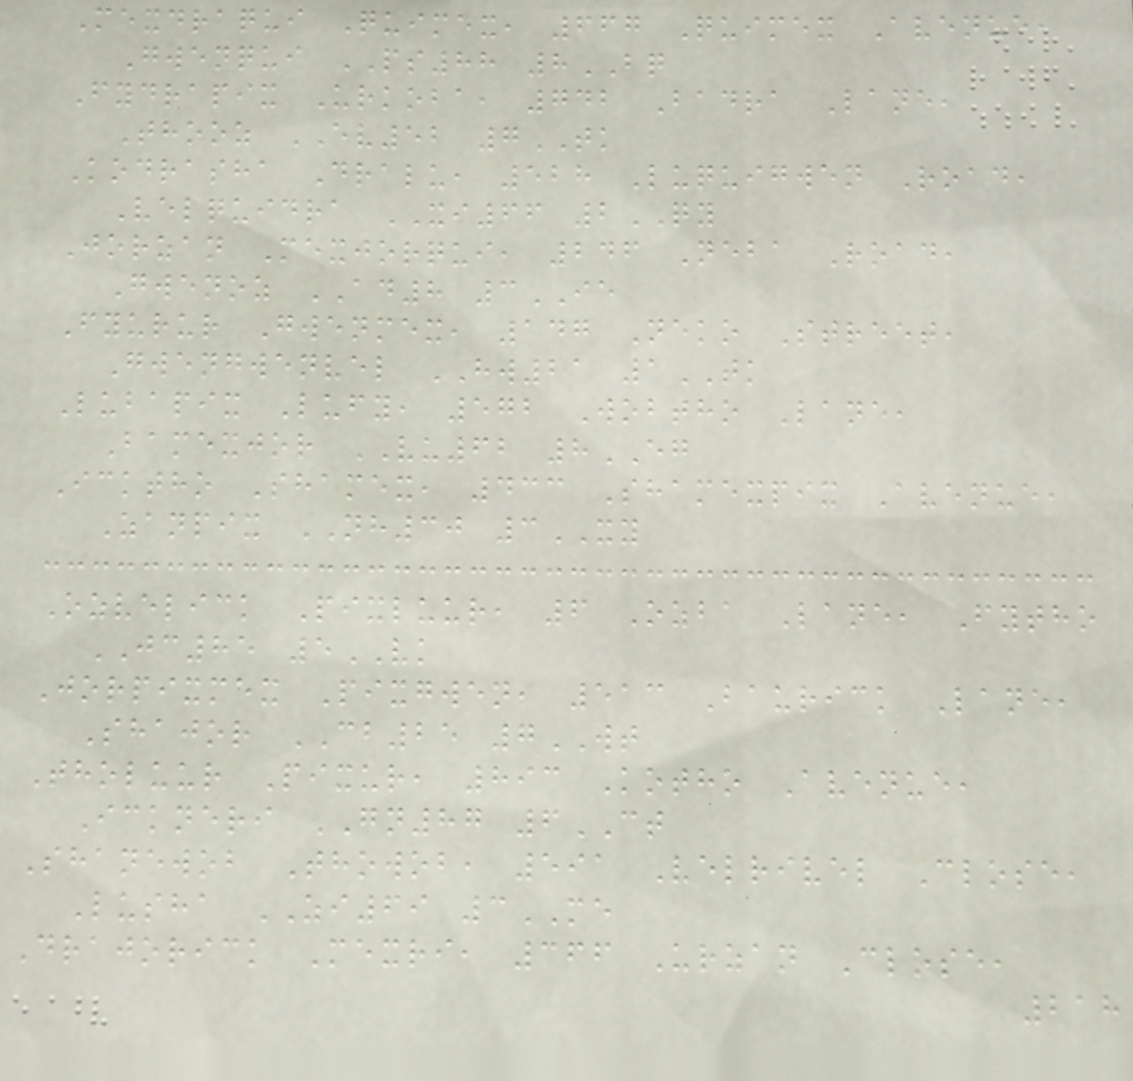Mexdraqui Quimex, 667 Quimex Avenue,
Gwenqui PS88 8BQ
Fydrapix Urkoba, 742 Badra Lane,
Thooz EV52 7TK
Kodrasha Dralu, 528 Luquigwen Road,
Velquidra XI66 2QY
Jorzan Mexjorqui, 246 Neba Road,
Gwenoz AD8 3IE
Fyurur Gwenmex, 147 Neko Street,
Gwengwenvel HW21 1TK
Lubapix Lufy, 572 Wobtho Lane,
Bamexjor VU62 8EG
Icktho Shamex, 433 Shamexpix Avenue,
Zanpix NH30 3XY
Ozvelick Pixluur, 6 Ozba Lane, Fytho
JC85 5VK
Jorpixmex Pixgwen, 513 Baurick Lane,
Shajor CB25 7WT
Tholuur Pixur, 893 Kotho Avenue,
Ickneri GN87 6CT
Shanewob Thowob, 591 Velrivel Close,
Lusha ZI69 3ME
Drajorick Mexri, 366 Urzan Close,
218
